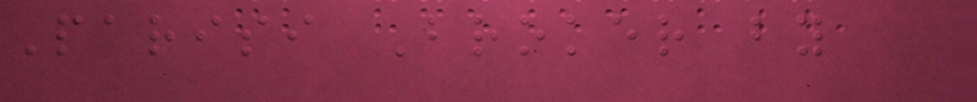Parisi Broker by
